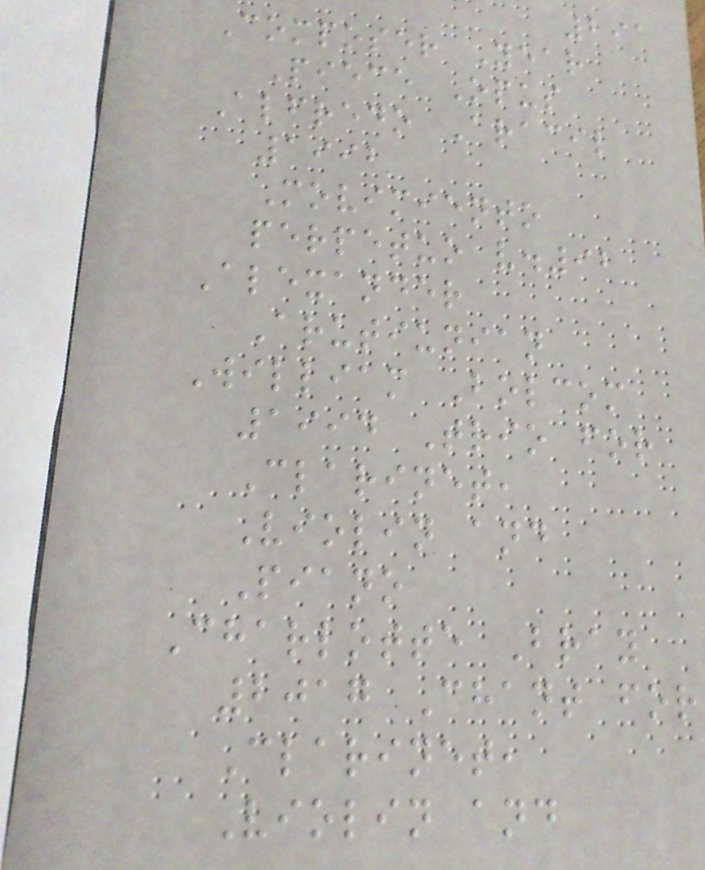291
Composer Year
Piece Opus
Alfredo Aracil
1992
Movimiento
perpetuo v.92
Alexander
Arutiunian
William Bolcom
1994 Trio for
Clarinet,
Violin and
Piano
Charlotte Bray
2017 Chant for
Clarinet,
Violin and
